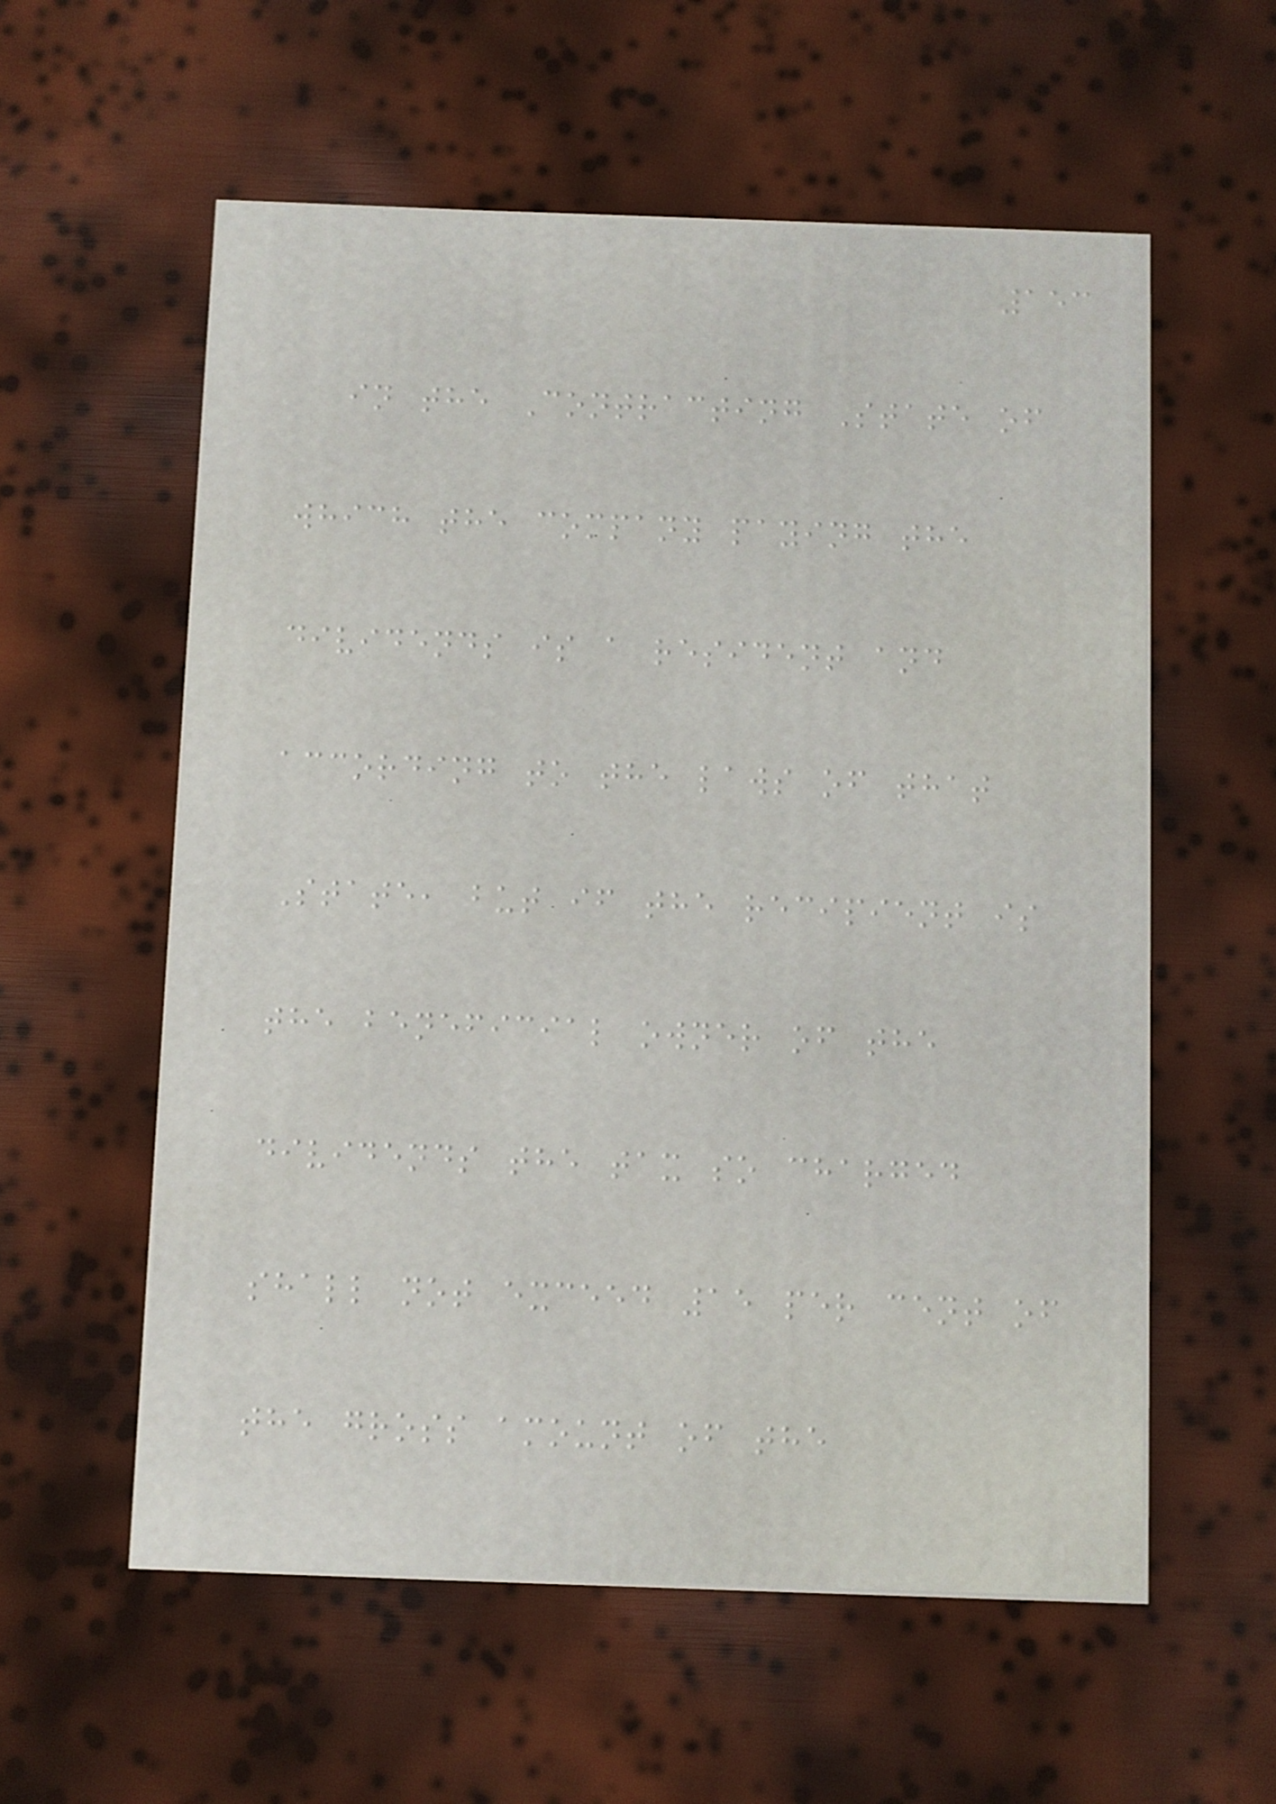153
in the Contracting State of
which the company paying the
dividends is a resident and
according to the laws of that
State, but if the recipient is
the beneficial owner of the
dividends the tax so charged
shall not exceed 15 per cent of
the gross amount of the
